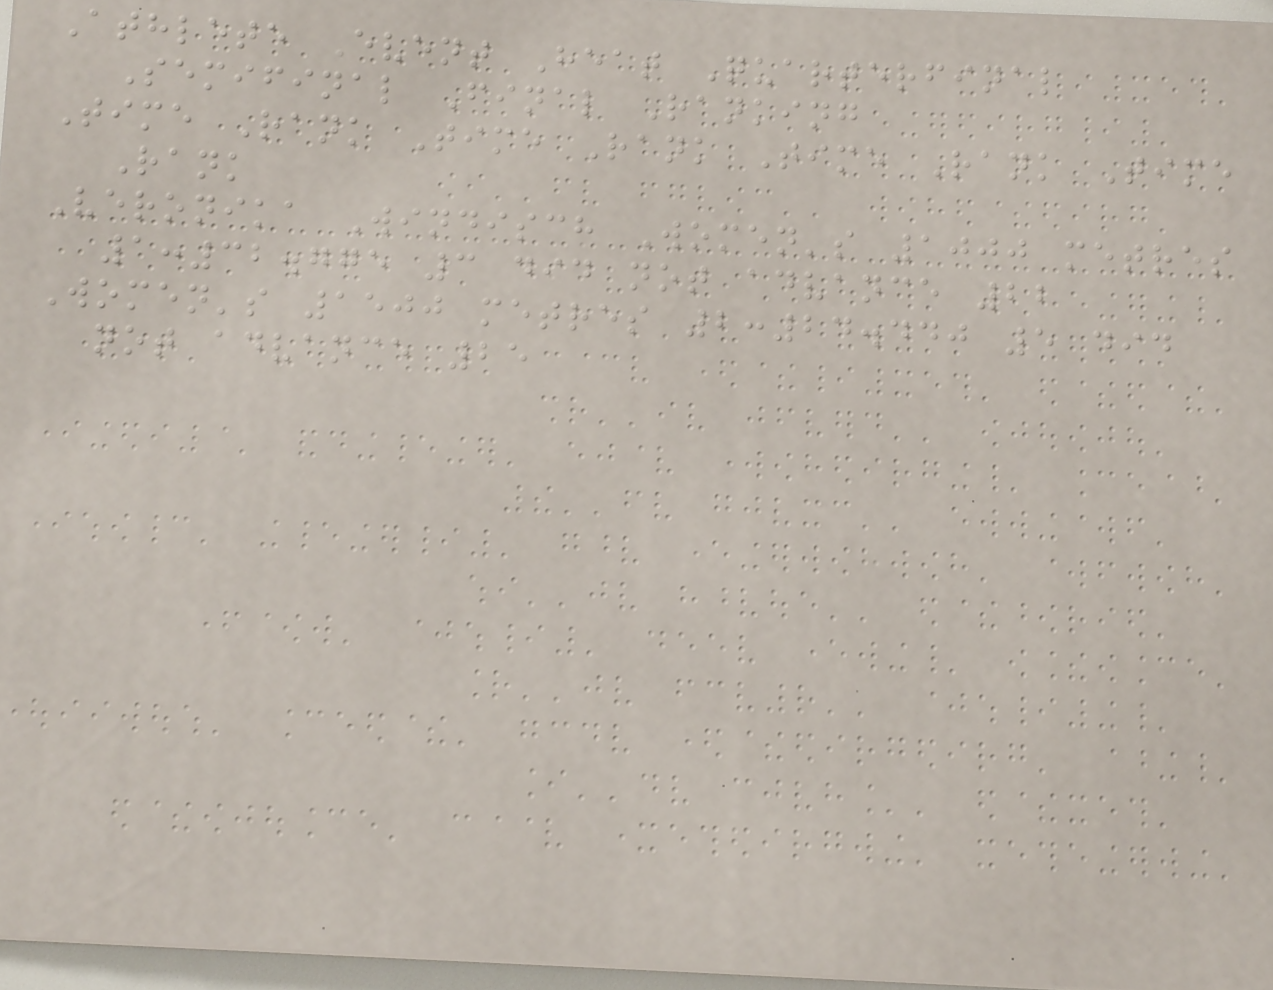Athlete Event Heat Quarterfinal
Semifinal Final Ranking
Time Rank Time Rank Time Rank Time
Rank
Veronika Windisch Women's 1000 metres
1:32.775 3 did not advance 22
Women's 1500 metres 2:24.440 5 did
not advance 25
